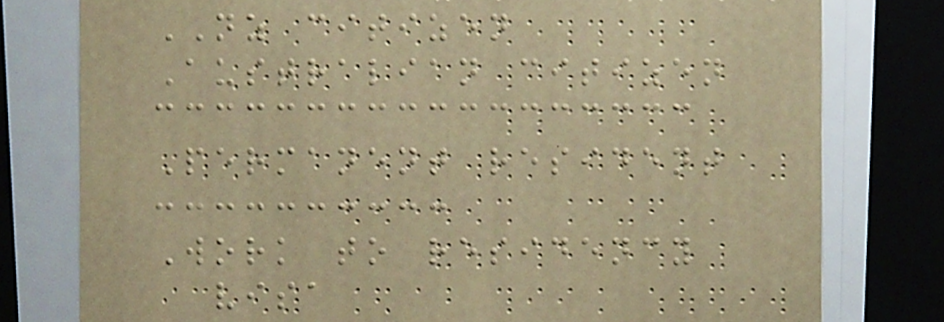NZ citizen
Australian citizen
Permanent resident
Work to residency
visa
